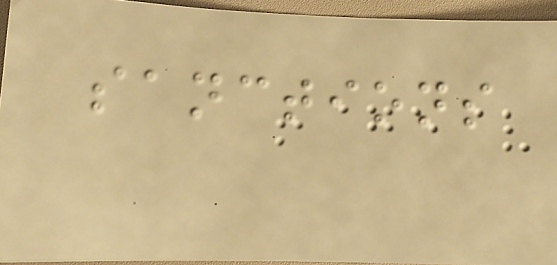sanctions
